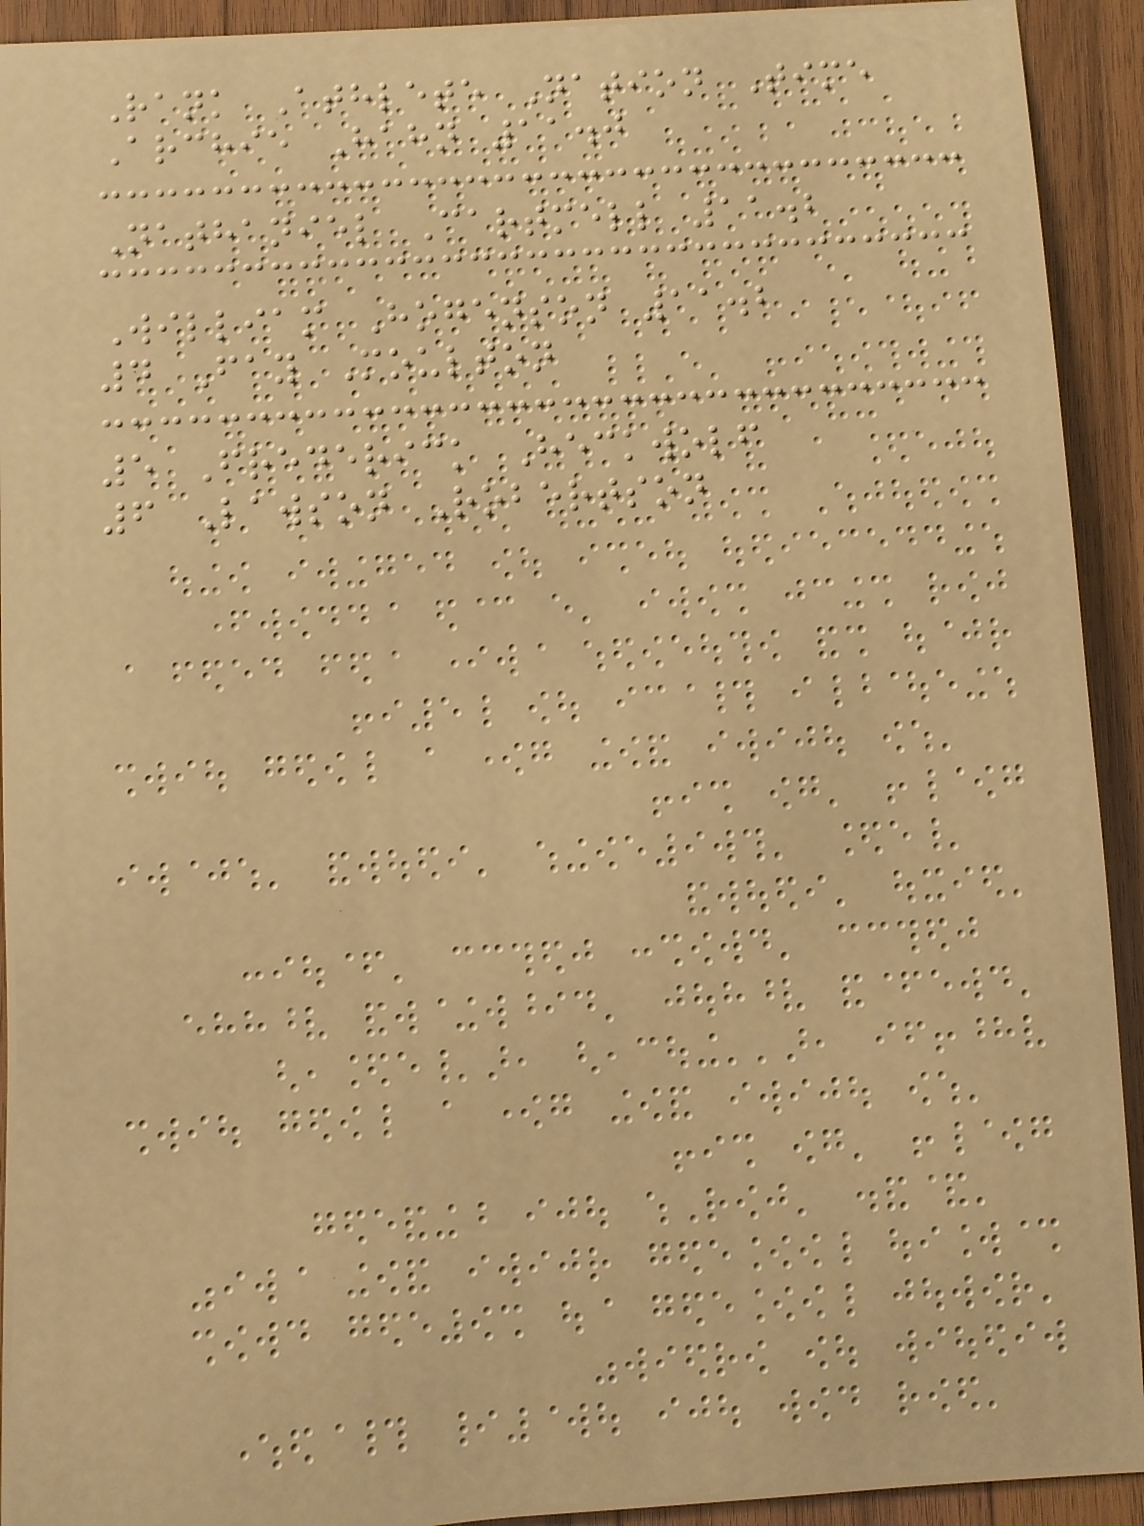Rank Athlete Nation Time
Archie Hahn 11.0
Nathaniel Cartmell 11.2
William Hogenson 11.2
4 Fay Moulton
5 Frederick Heckwolf
6 Lawson Robertson
